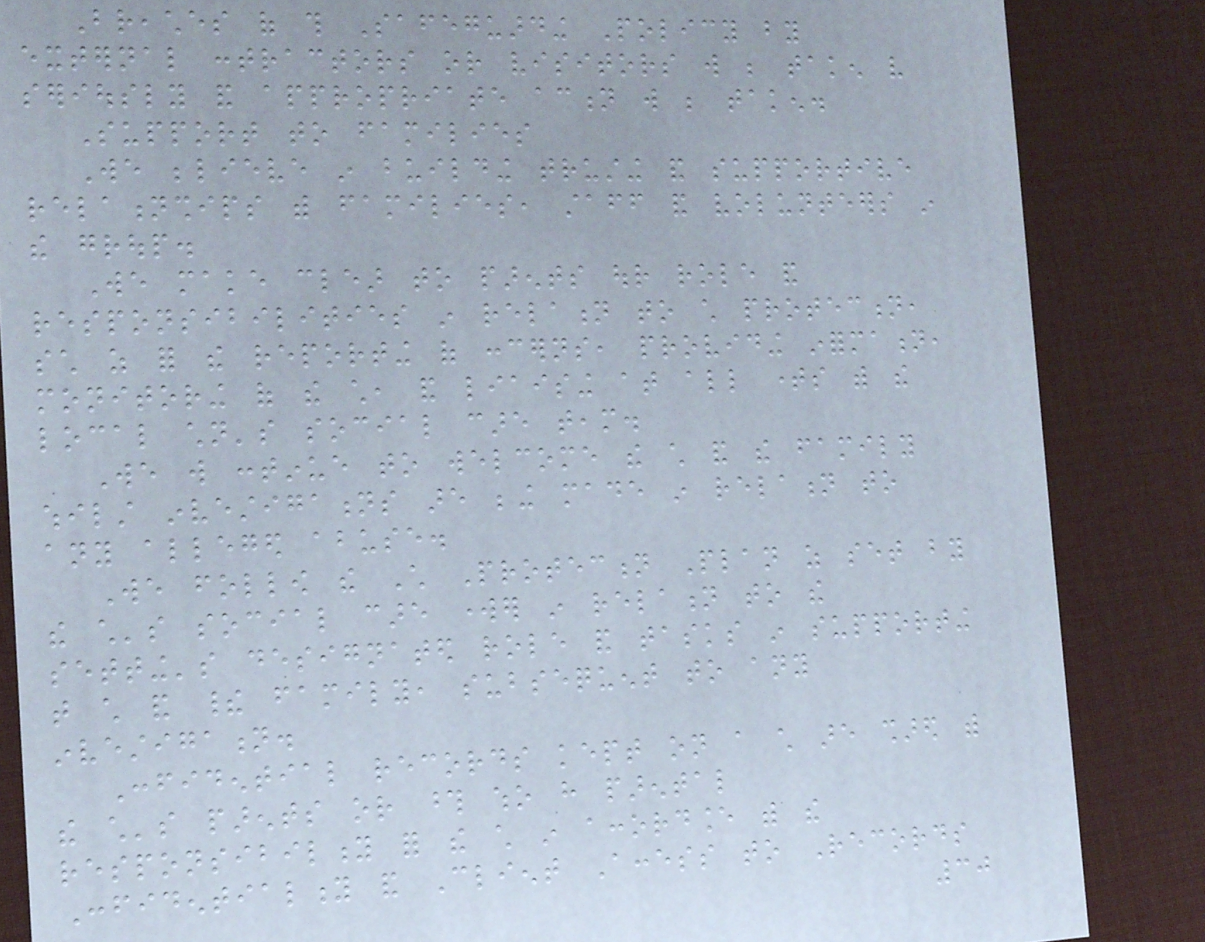Breaches of this Safeguarding Policy by
external contractors or visitors will be taken very
seriously and appropriate action will be taken.
Support to families
We believe in building trusting and supportive
relationships with families, staff and volunteers in
the group.
We make clear to parents our role and
responsibilities in relation to child protection,
such as for the reporting of concerns, providing information,
monitoring of the child, and liaising at all times with the
local children's social care team.
We will continue to welcome the child and the family
whilst investigations are being made in relation to
any alleged abuse.
We follow the Child Protection Plan as set by
the child's social care worker in relation to the
setting's designated role and tasks in supporting
that child and their family, subsequent to any
investigation.
Confidential records kept on a child are shared with
the child's parents or those who have parental
responsibility for the child in accordance with the
Confidentiality and Client Access to Records
30
